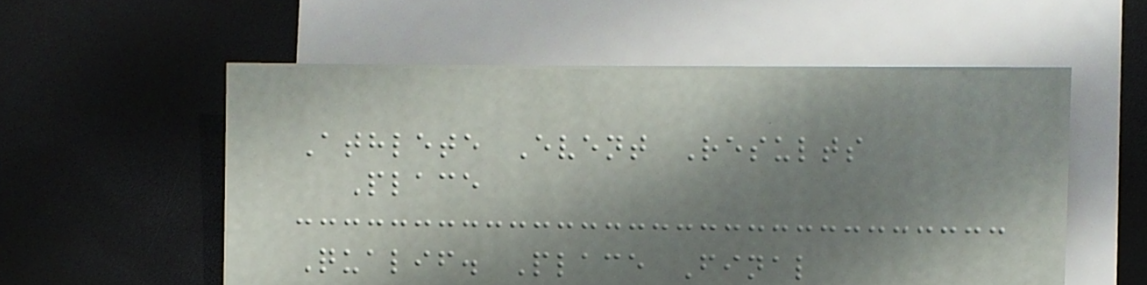Athlete Event Results
Place
Qualif. Place Final
